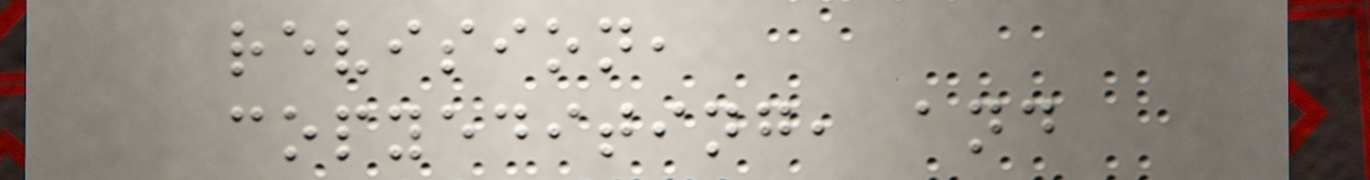revision,
copyediting, and
